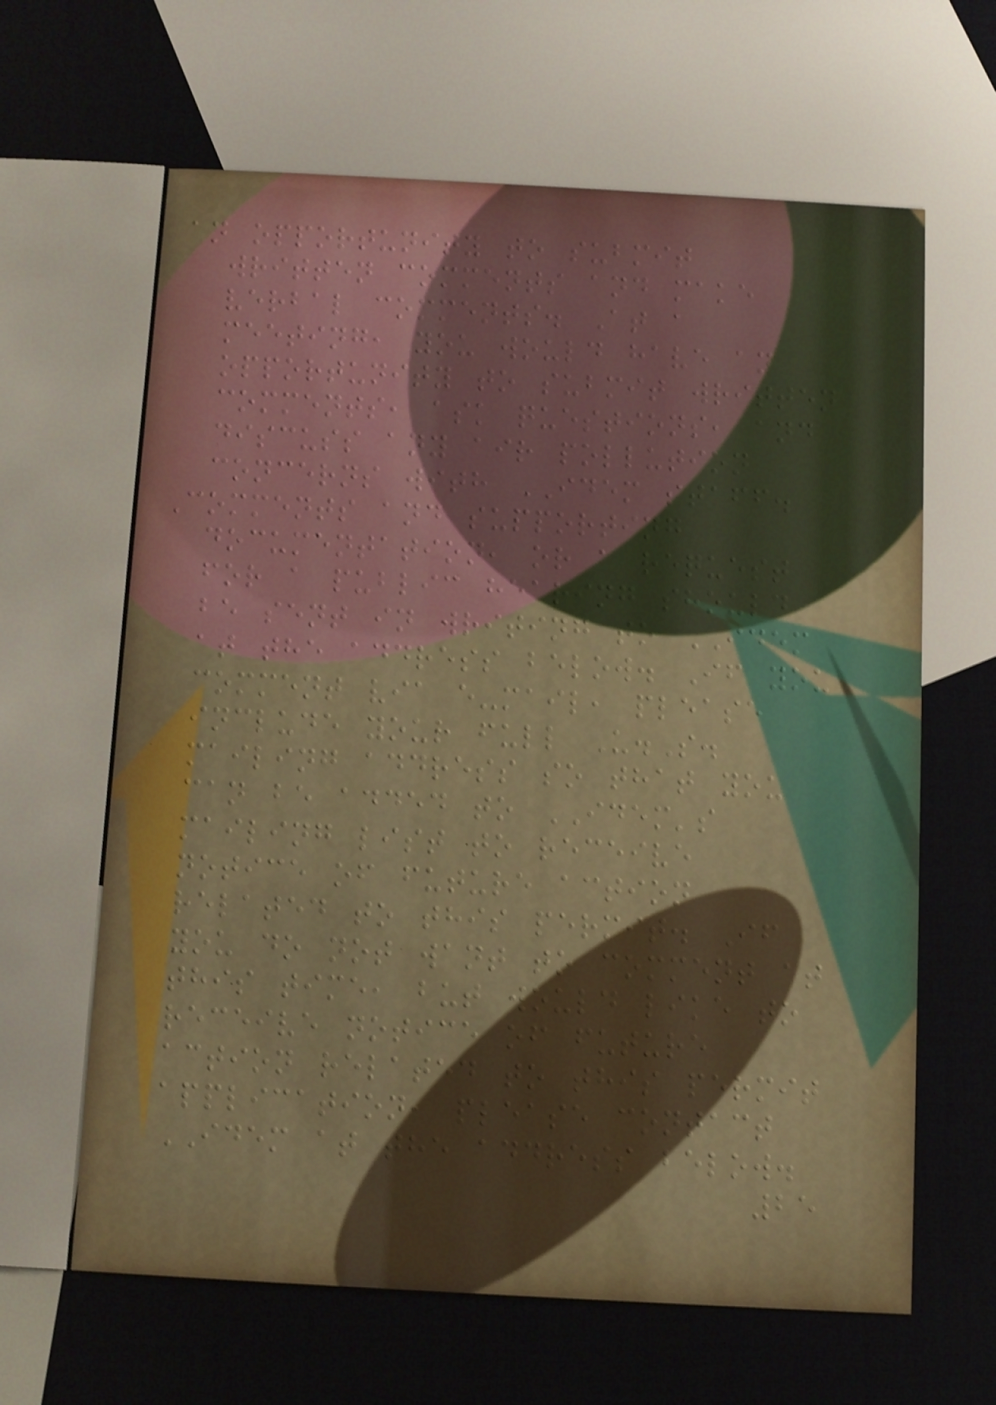an opportunity to submit
written comments and make
verbal comments. At a
meeting, you would have an
opportunity to submit written
comments, ask questions, and
discuss any air pollution
concerns with IDEM staff.
Comments and supporting
documentation, or a request
for a public hearing should
be sent in writing to IDEM
at the address below. If you
comment via e-mail, please
include your full U.S.
mailing address so that you
can be added to IDEM's
mailing list to receive
notice of future action
related to this permit. If
you do not want to comment at
this time, but would like to
receive notice of future
action related to this permit
application, please contact
IDEM at the address below.
25
